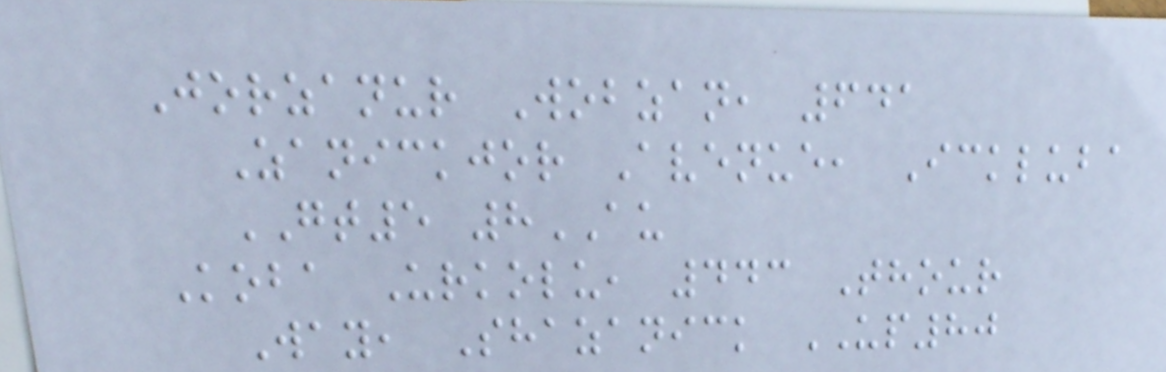Jorzanur Wobzan, 641
Zanickjor Avenue, Ickluba
GT5 8AU
Koba Urkolu, 443 Thour
Way, Shazanick UP80
